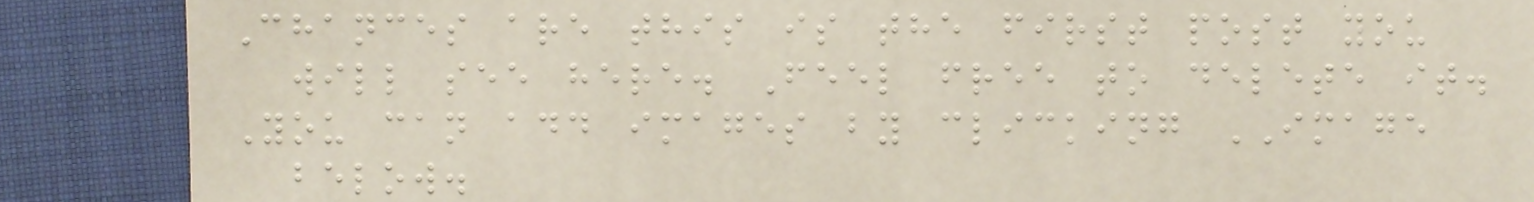Chances are this is the first post you
will see here. Feel free to delete it.
You can add images by clicking IMAGE
below.
